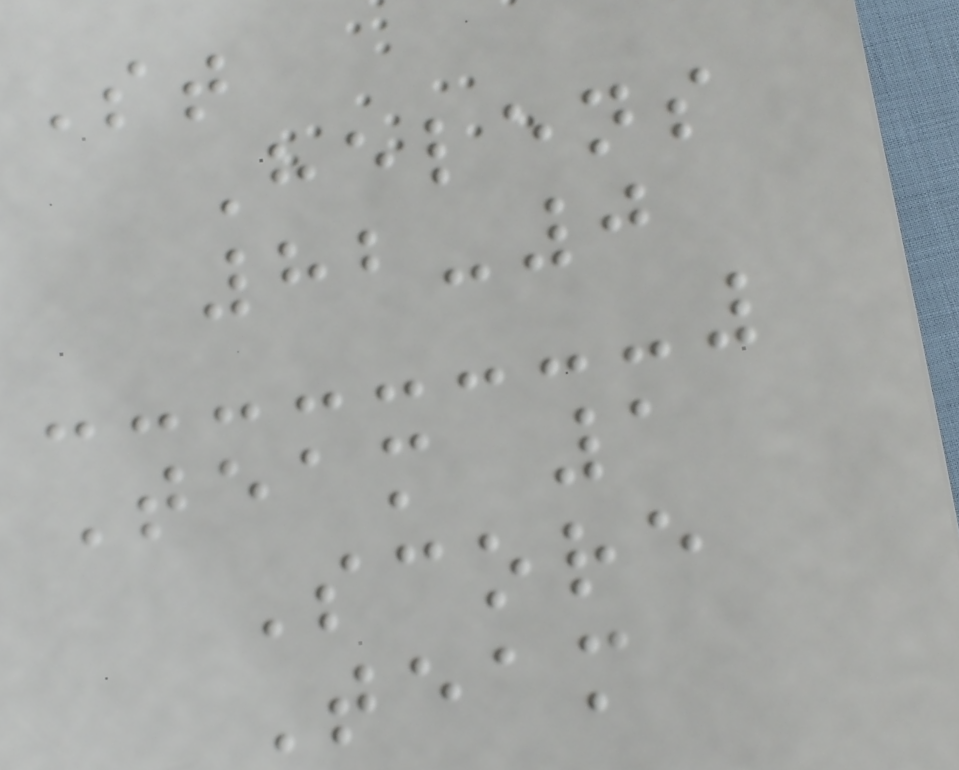St
Helens
82-0
Team 1
Score
Team
